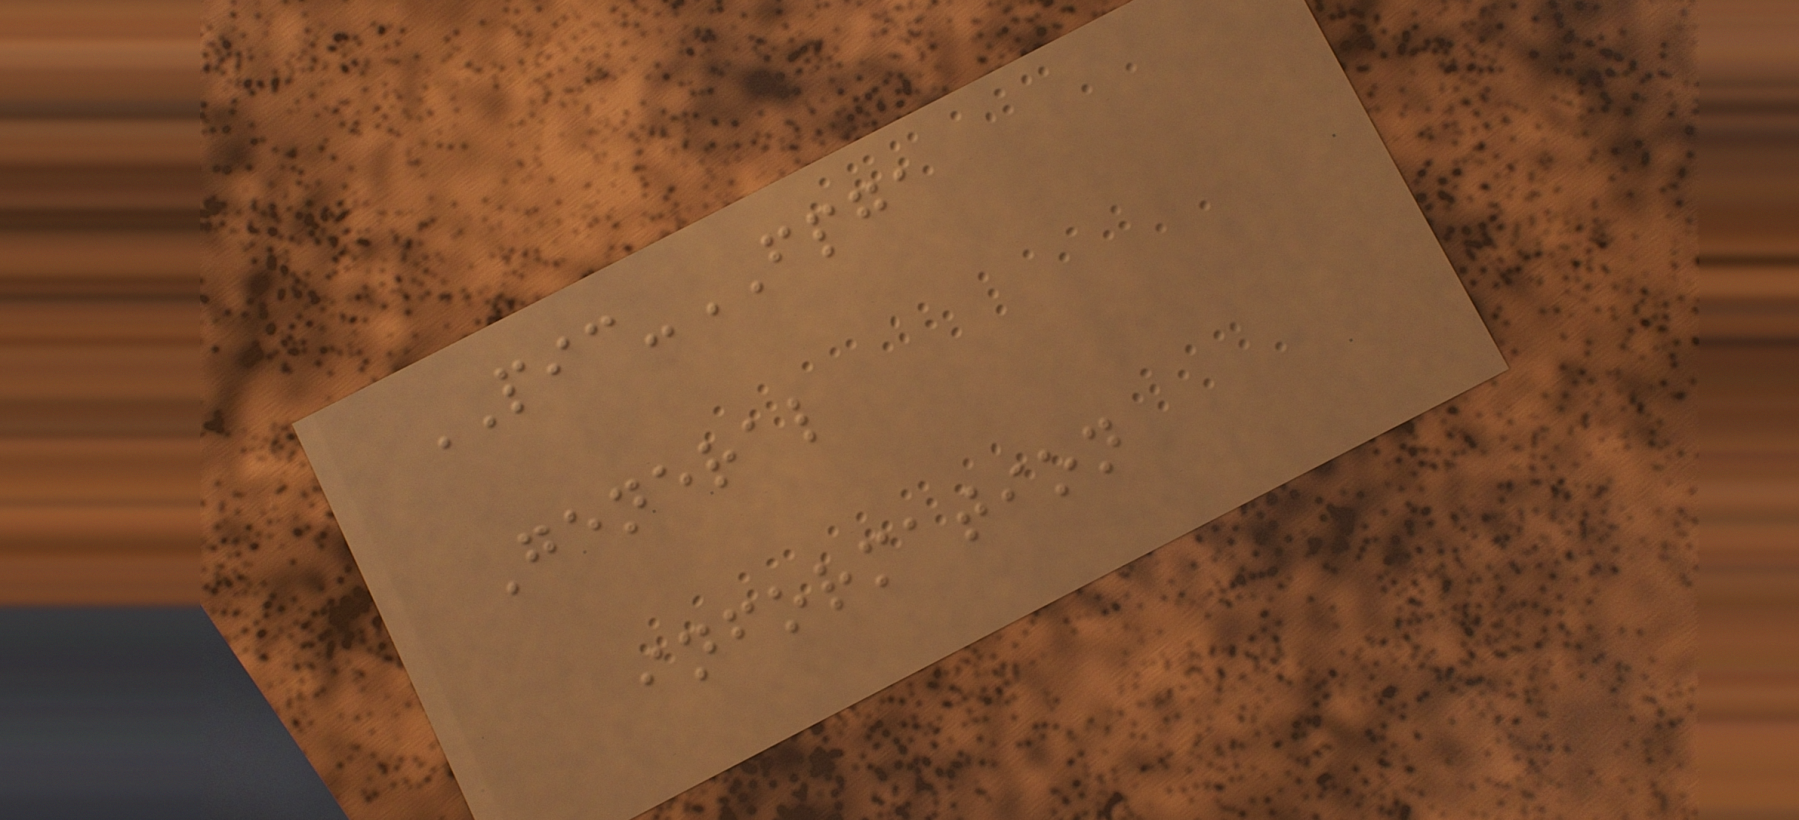PIC-FPGA
General
information
